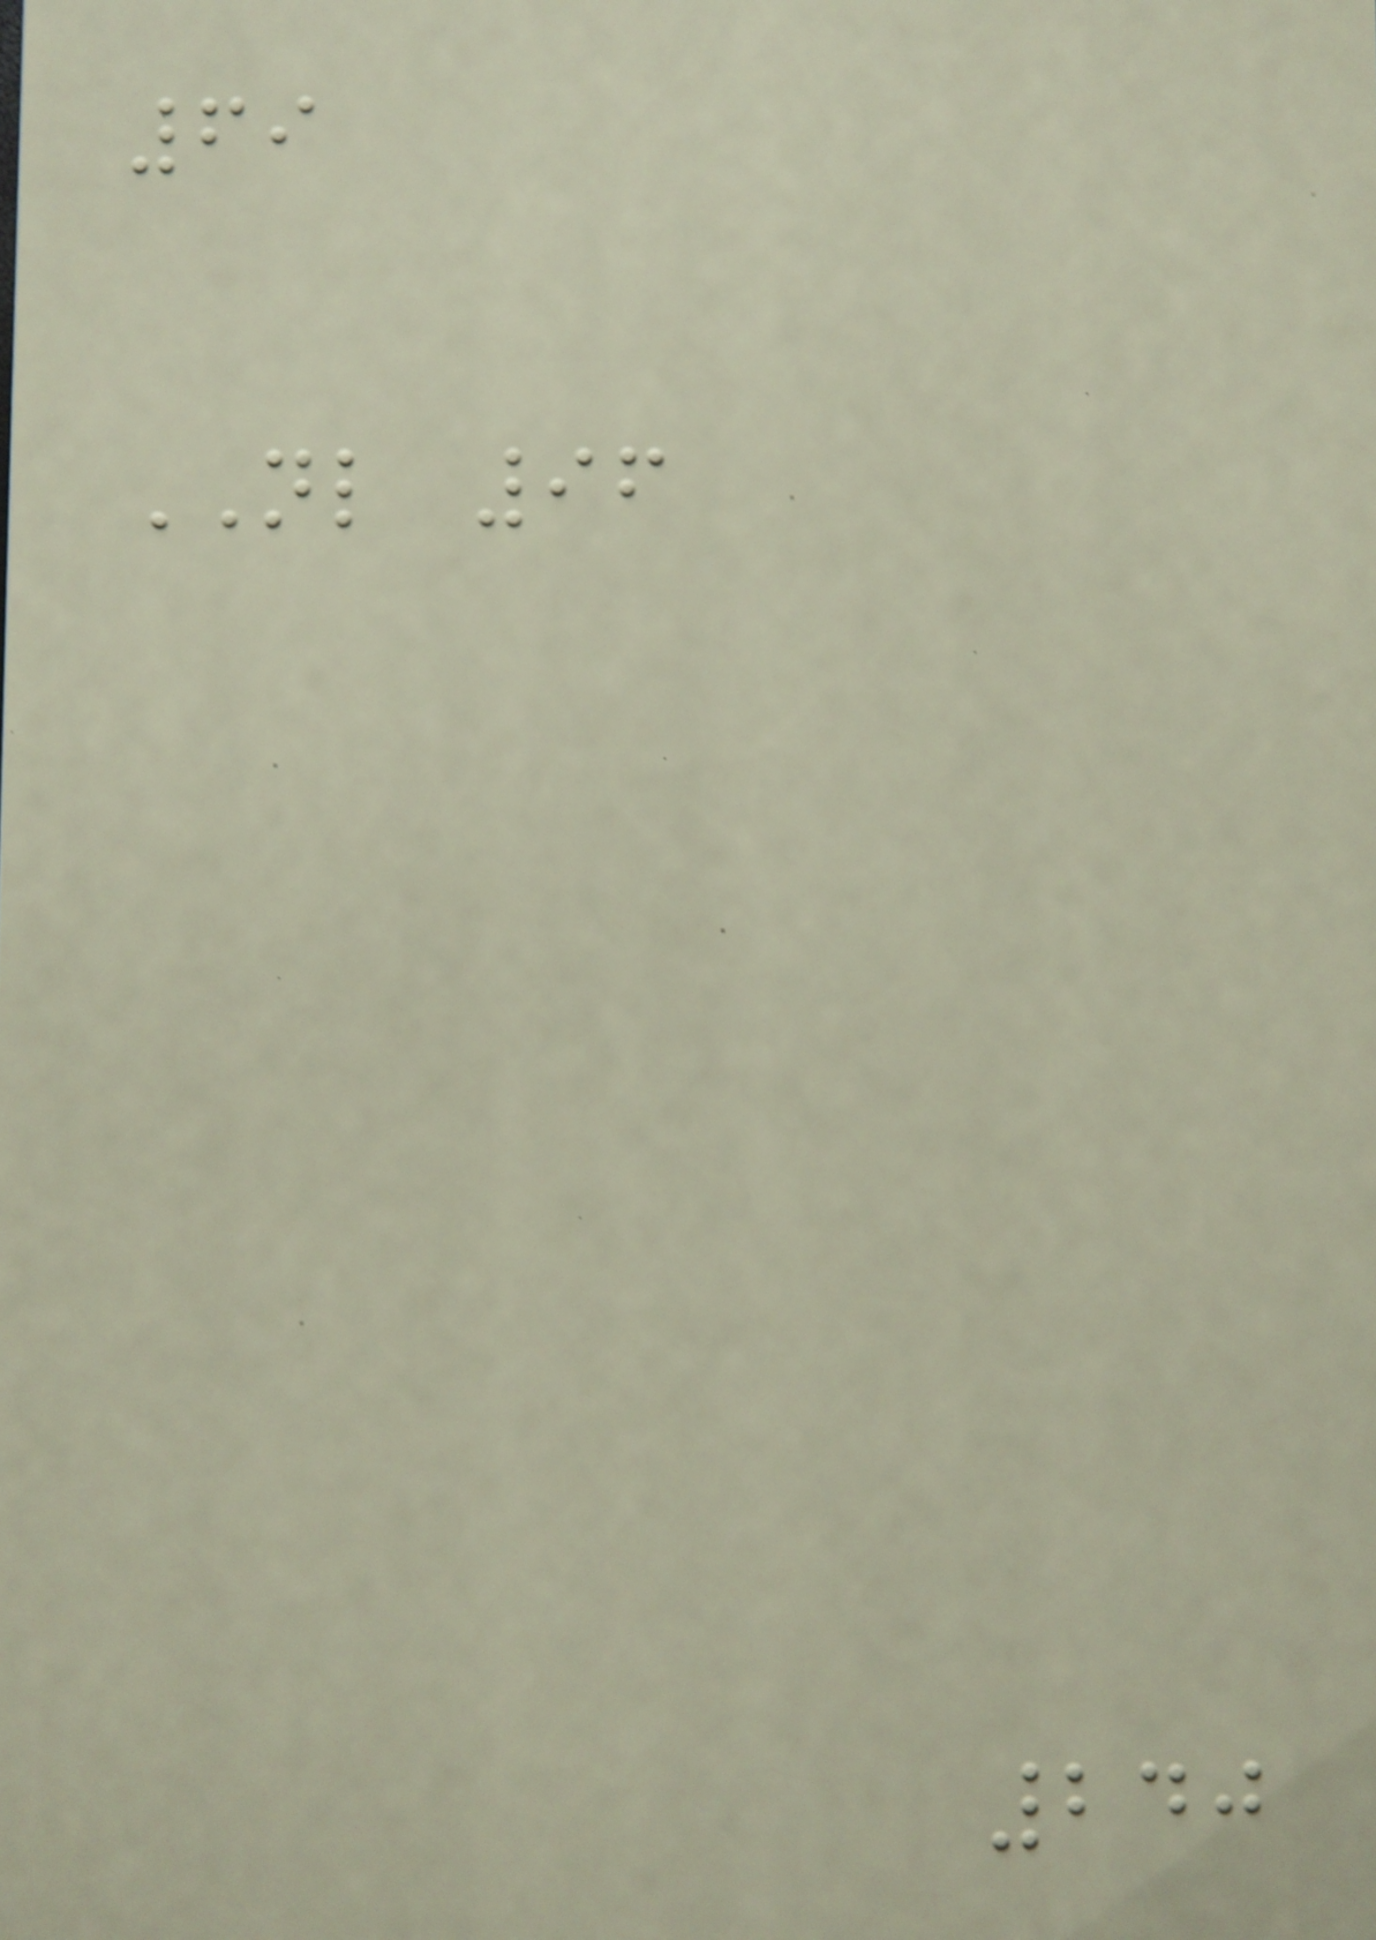69
NL 96
240
